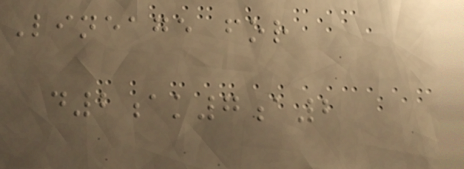Lineage for
d2ak7a2
